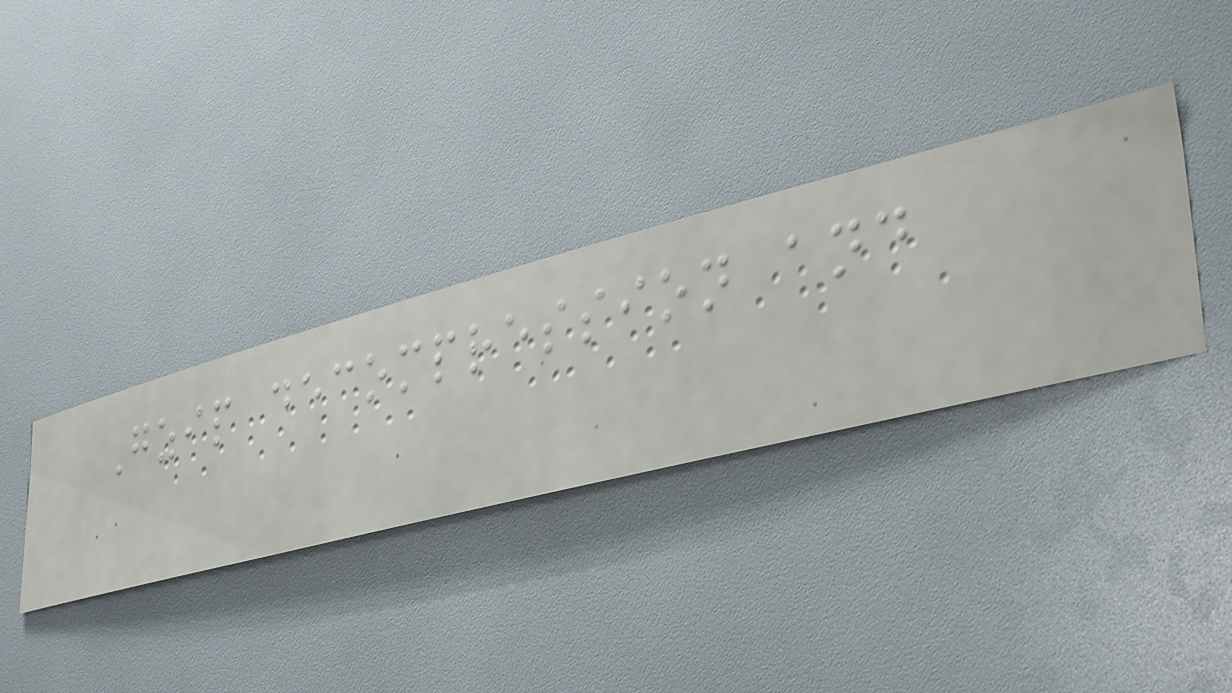Gzip decompression and
